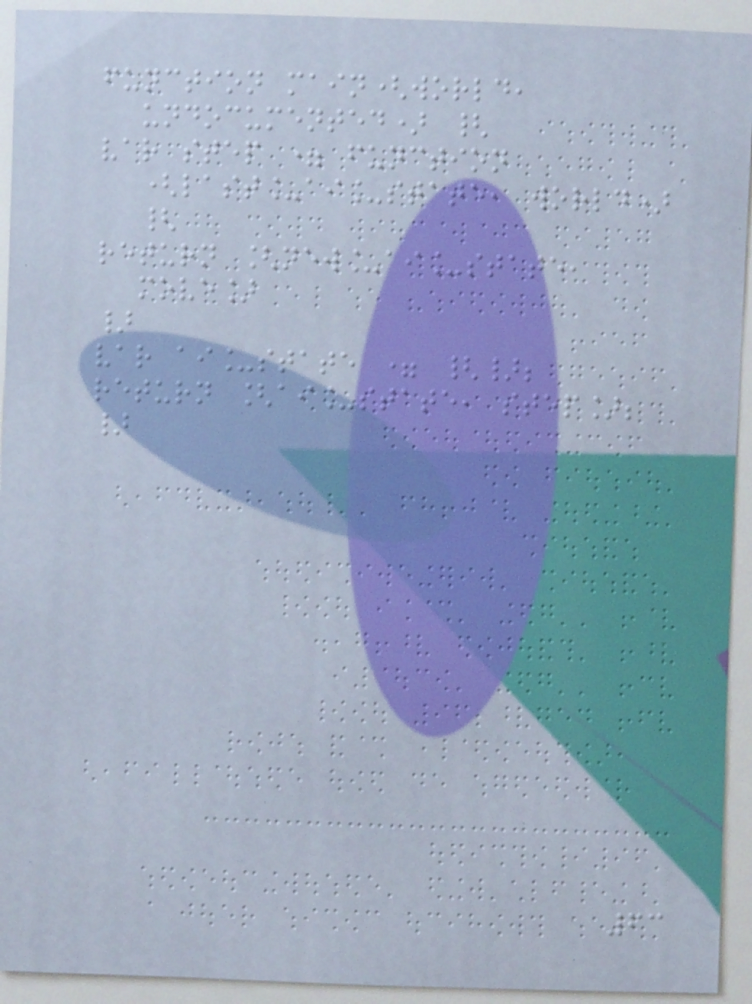function main(world,
undocumented) {
var step = function
(last_ai_state, world)
{
return [new_ai_state,
move]
}
var ai_state = {};
return [ai_state, step];
}
63
